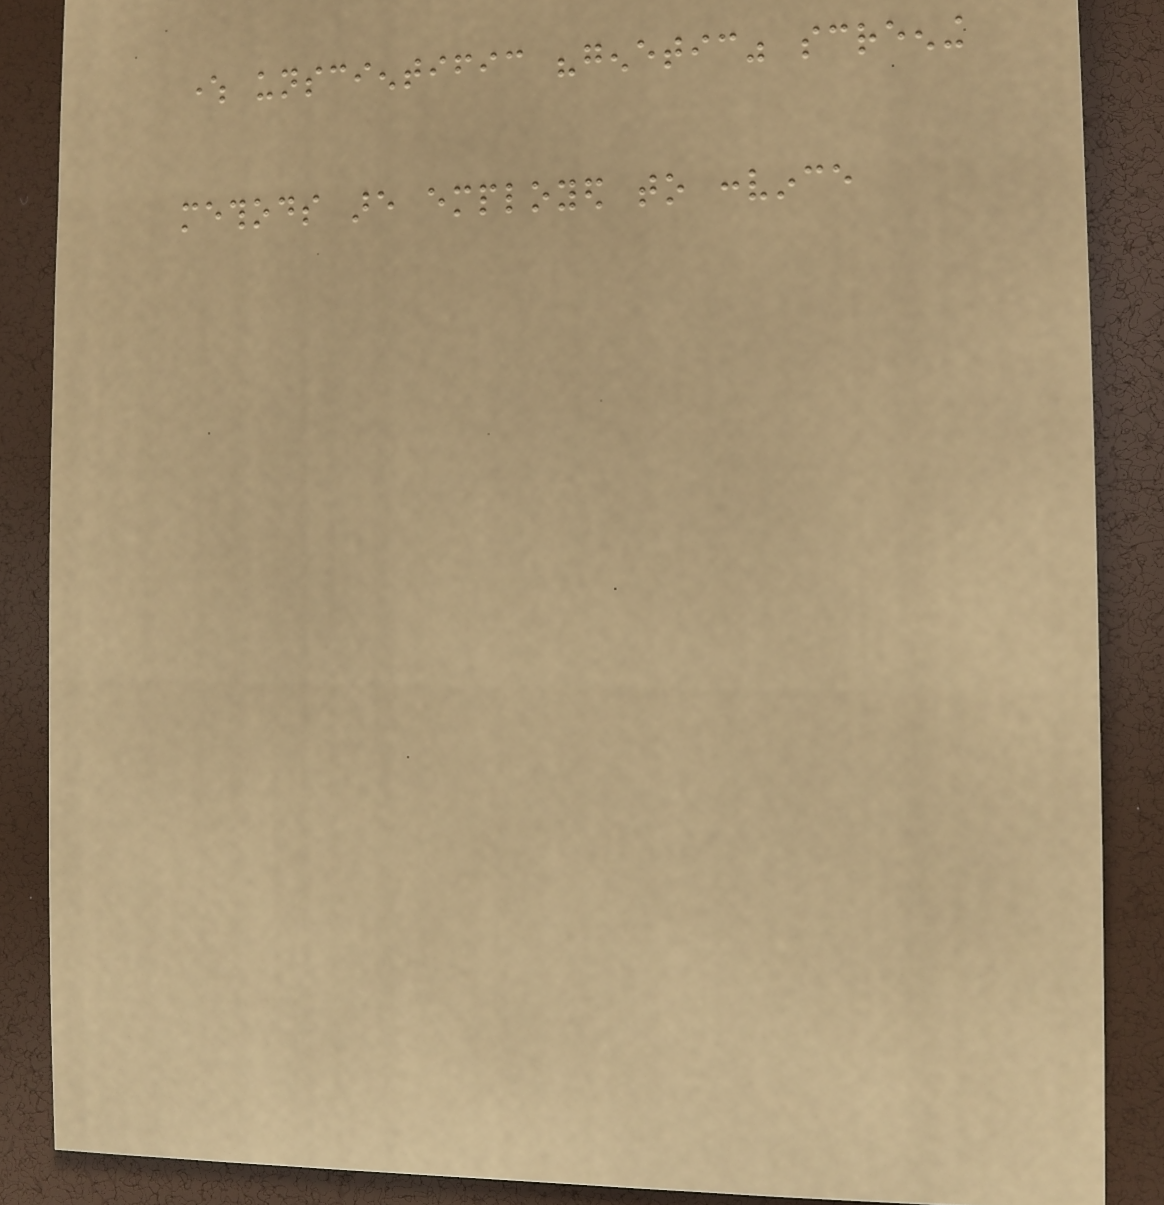where unscientific "genetic" screening
methods are employed to convince
